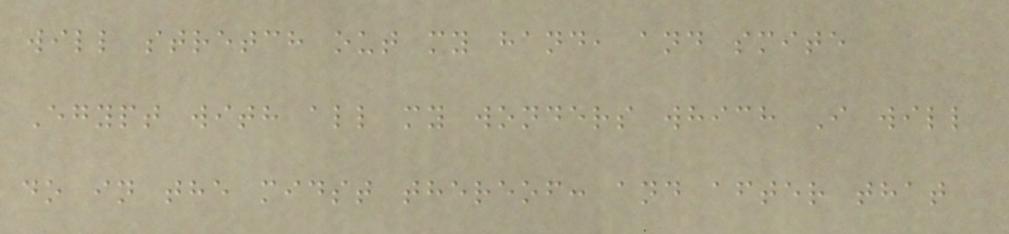will stretch out my hand, and smite
Egypt with all my wonders which I will
do in the midst thereof: and after that
